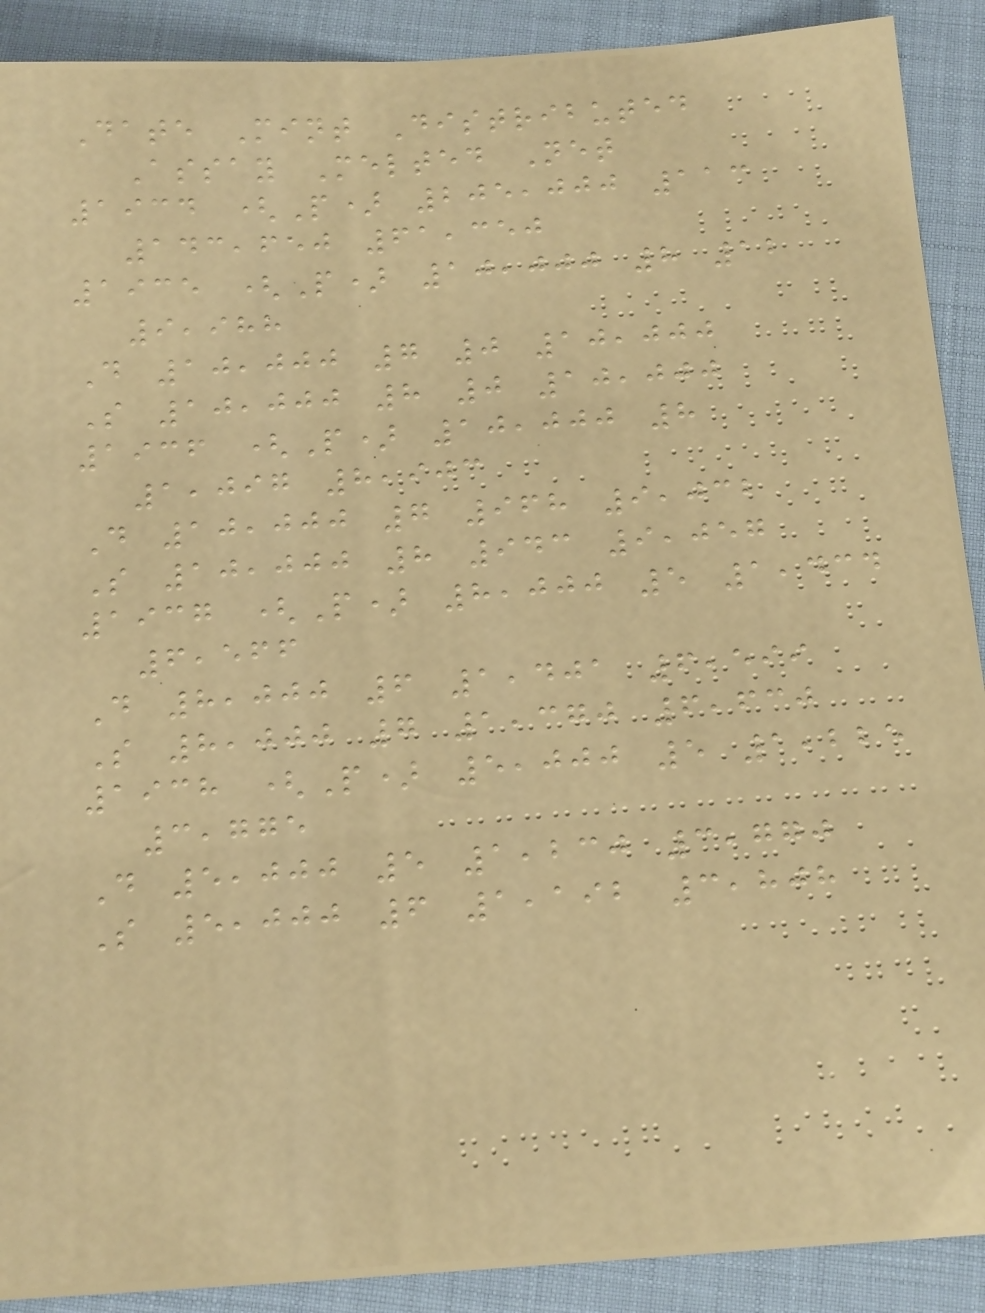Date Mint Distributed
Assay Melted Net
1934 (P) 205,000 113
143,650 61,350
1935 (P) 10,000 8 12
9,988
D 10,000 7 0 10,000
S 10,000 8 0 10,000
1936 (P) 10,000 8
1,097 8,903
D 10,000 7 968 9,032
S 10,000 8 943 9,057
1937 (P) 8,000 5 1,434
6,566
D 8,000 6 1,401 6,599
S 8,000 7 1,370 6,630
1938 (P) 5,000 5 1,225
3,775
D 5,000 5 1,230 3,770
S 5,000 6 1,192 3,808
